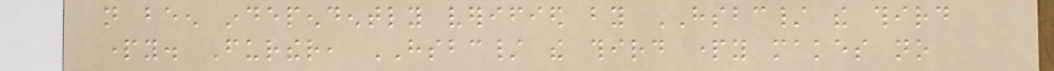not been independently verified by HSBC/ the third
party. Further, HSBC/ the third party makes no
